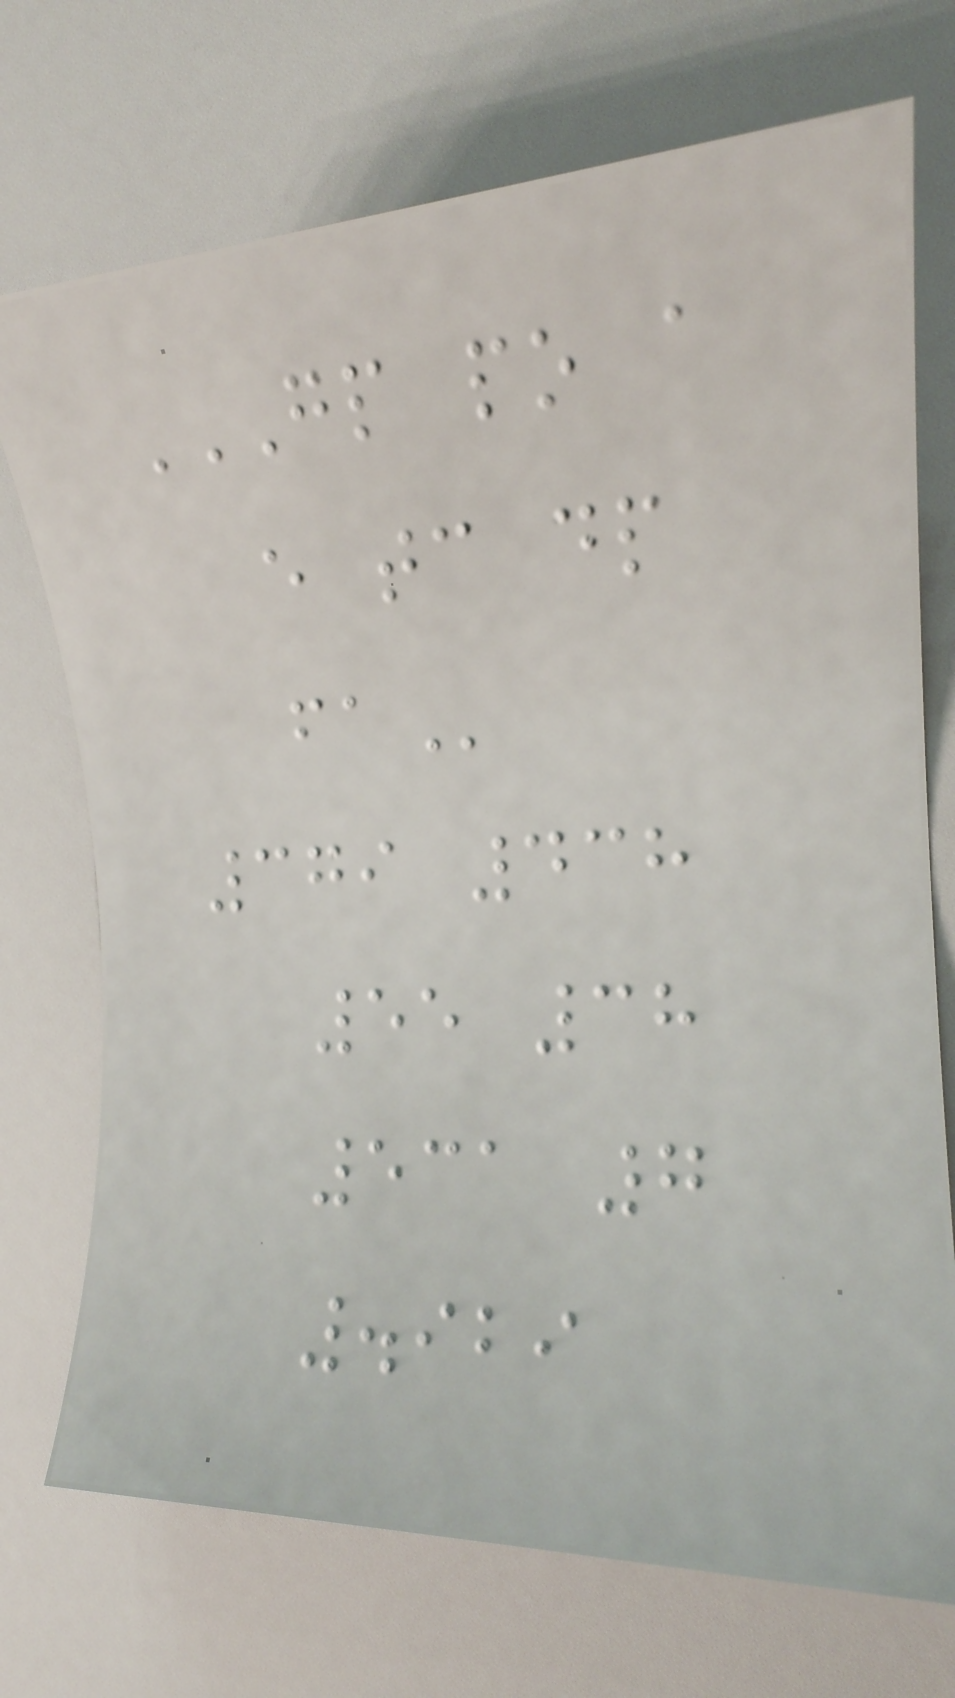GP PO A
E TC DP
FA
379 438
55 38
531 7
.929
